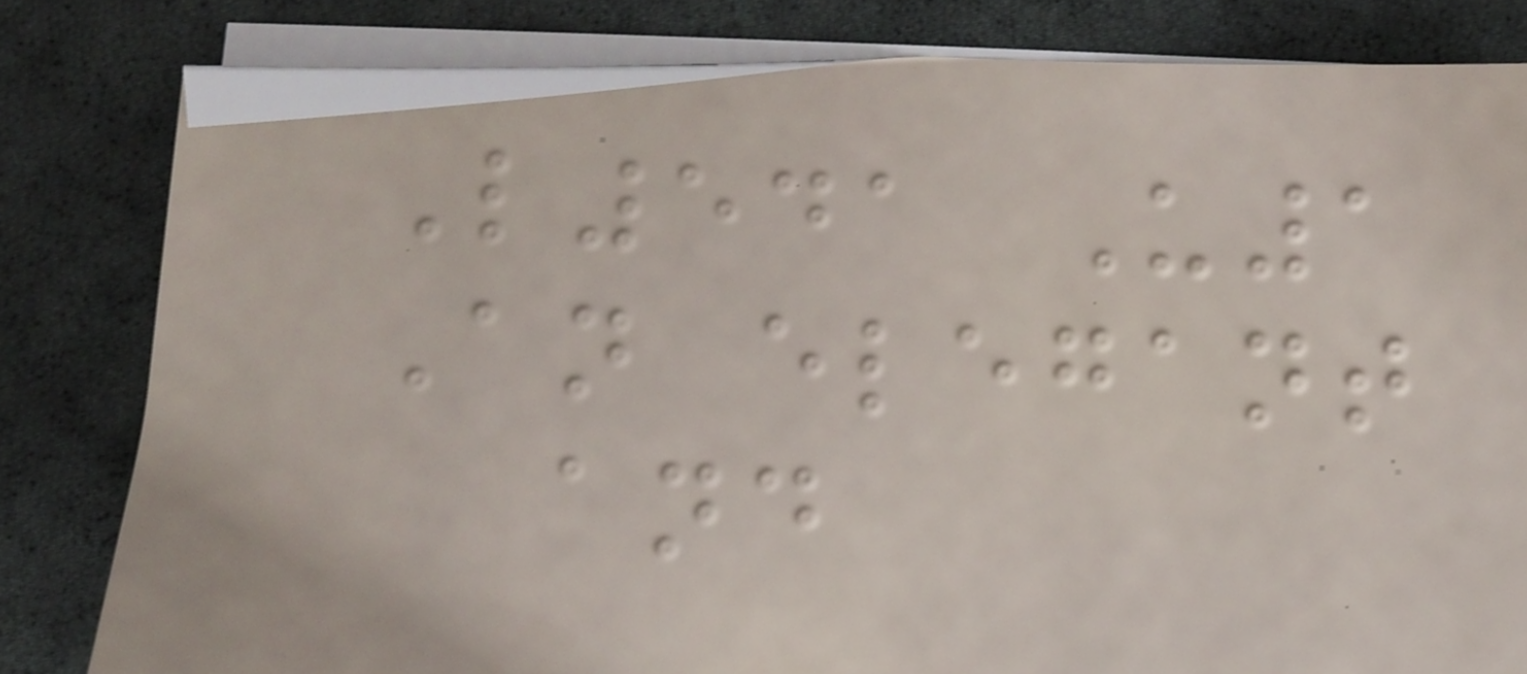L541 U1
An elegant
and
